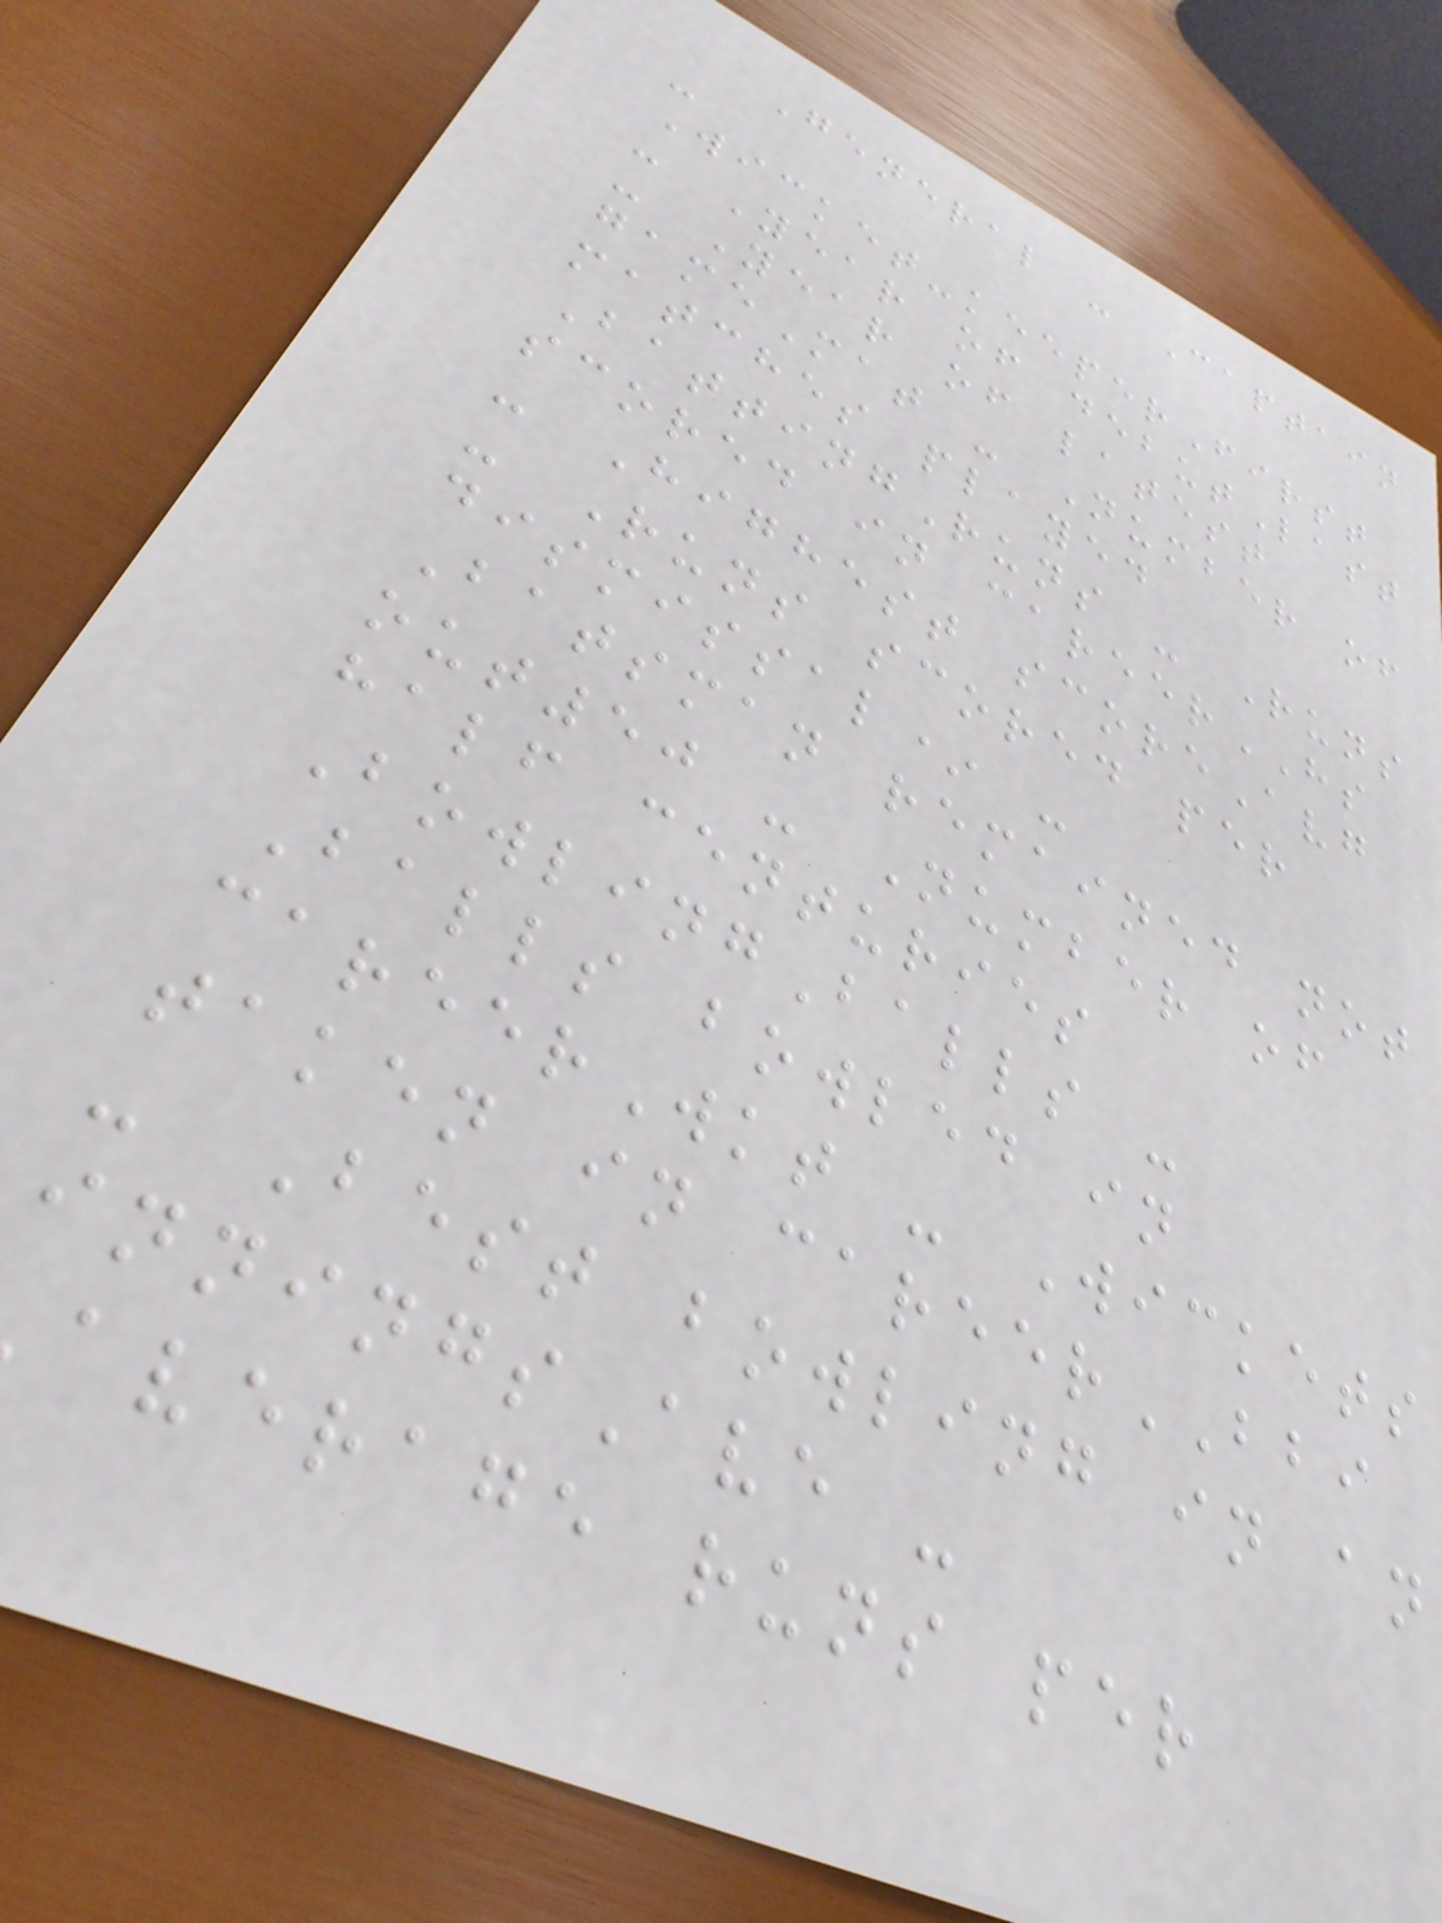General - Captain
-
Wicket-keeperFirst
- Year of debutLast
- Year of latest
gameMat - Number of
matches played
BattingRuns - Runs
scored in careerHS
- Highest scoreAvg
- Runs scored per
dismissal* -
Batsman remained not
out50 - Number of
half centuries
BowlingBalls -
Balls bowled in
careerWkt - Wickets
taken in careerBBI
- Best bowling in an
inningsAve -
average runs per
